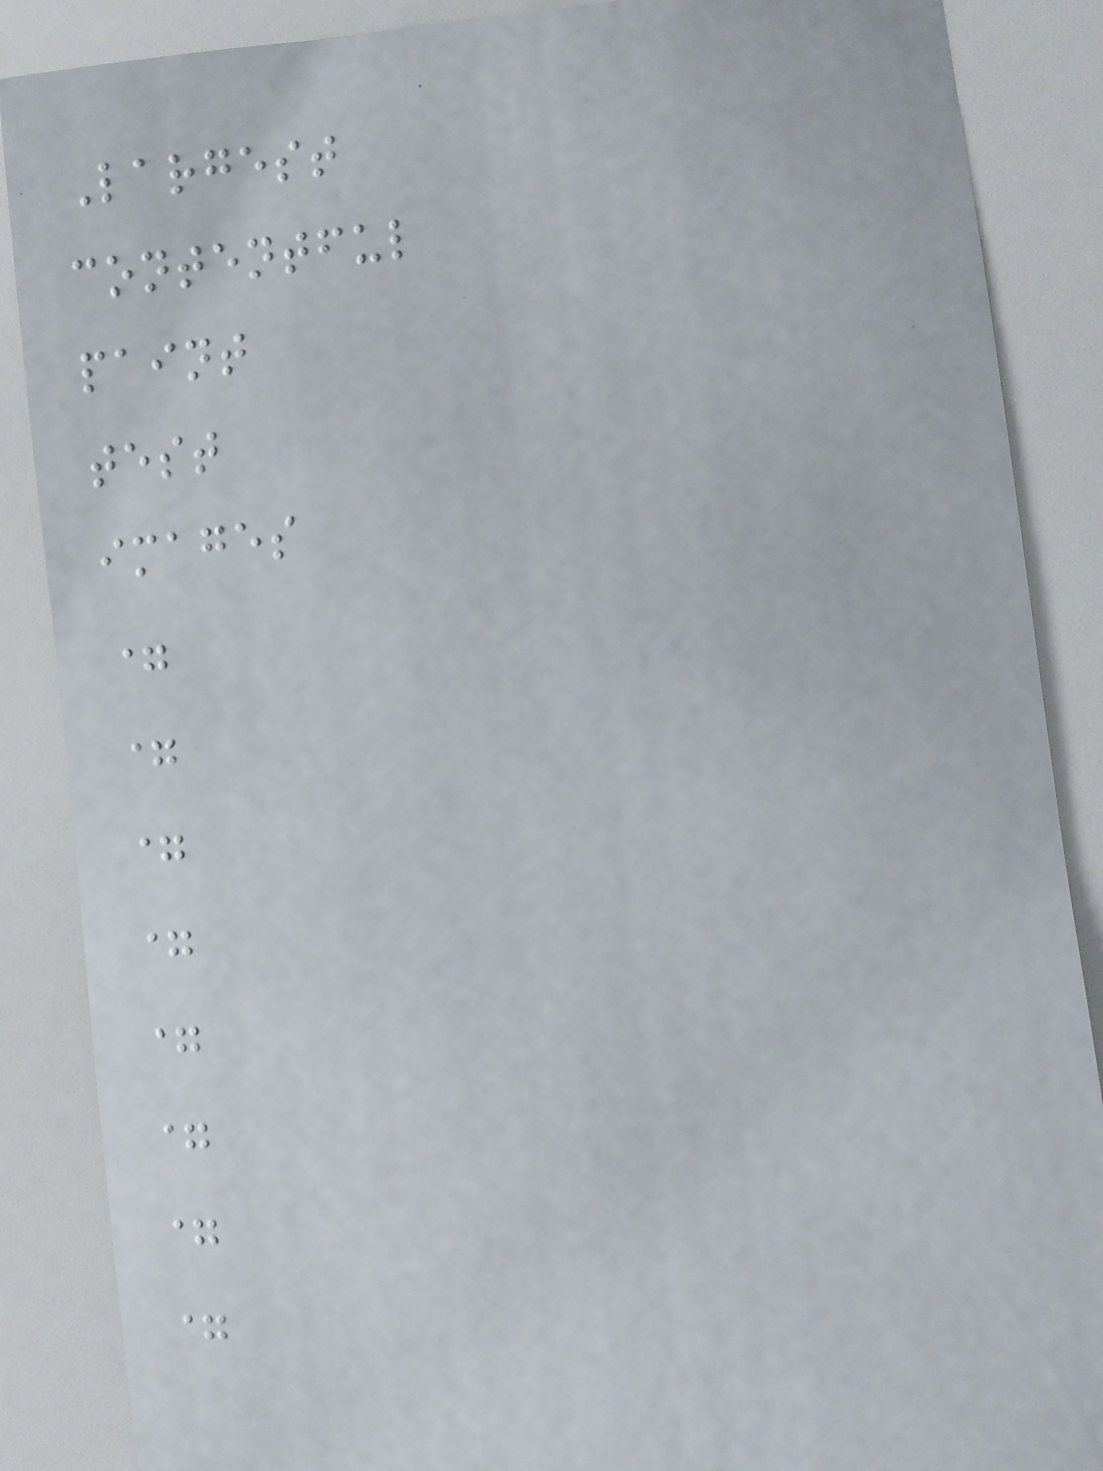Largest
contentful
paint
test
images
=
=
=
=
=
=
=
=
